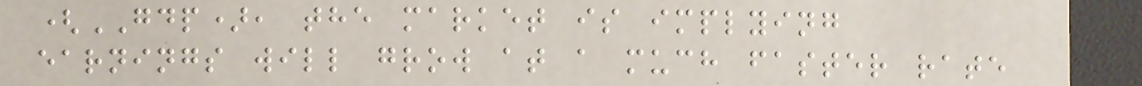(GDP), the market is implying
earnings will grow at a much faster rate
